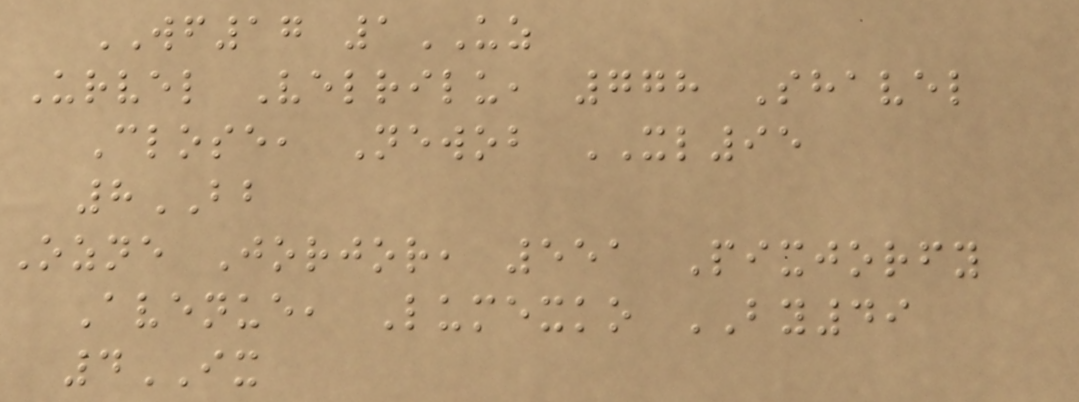WF17 1UZ
Urvel Velrilu, 778 Shavel
Close, Newob XL95
8BB
Ozne Jorjor, 551 Pixjorfy
Avenue, Lumexko BY49
4IX
